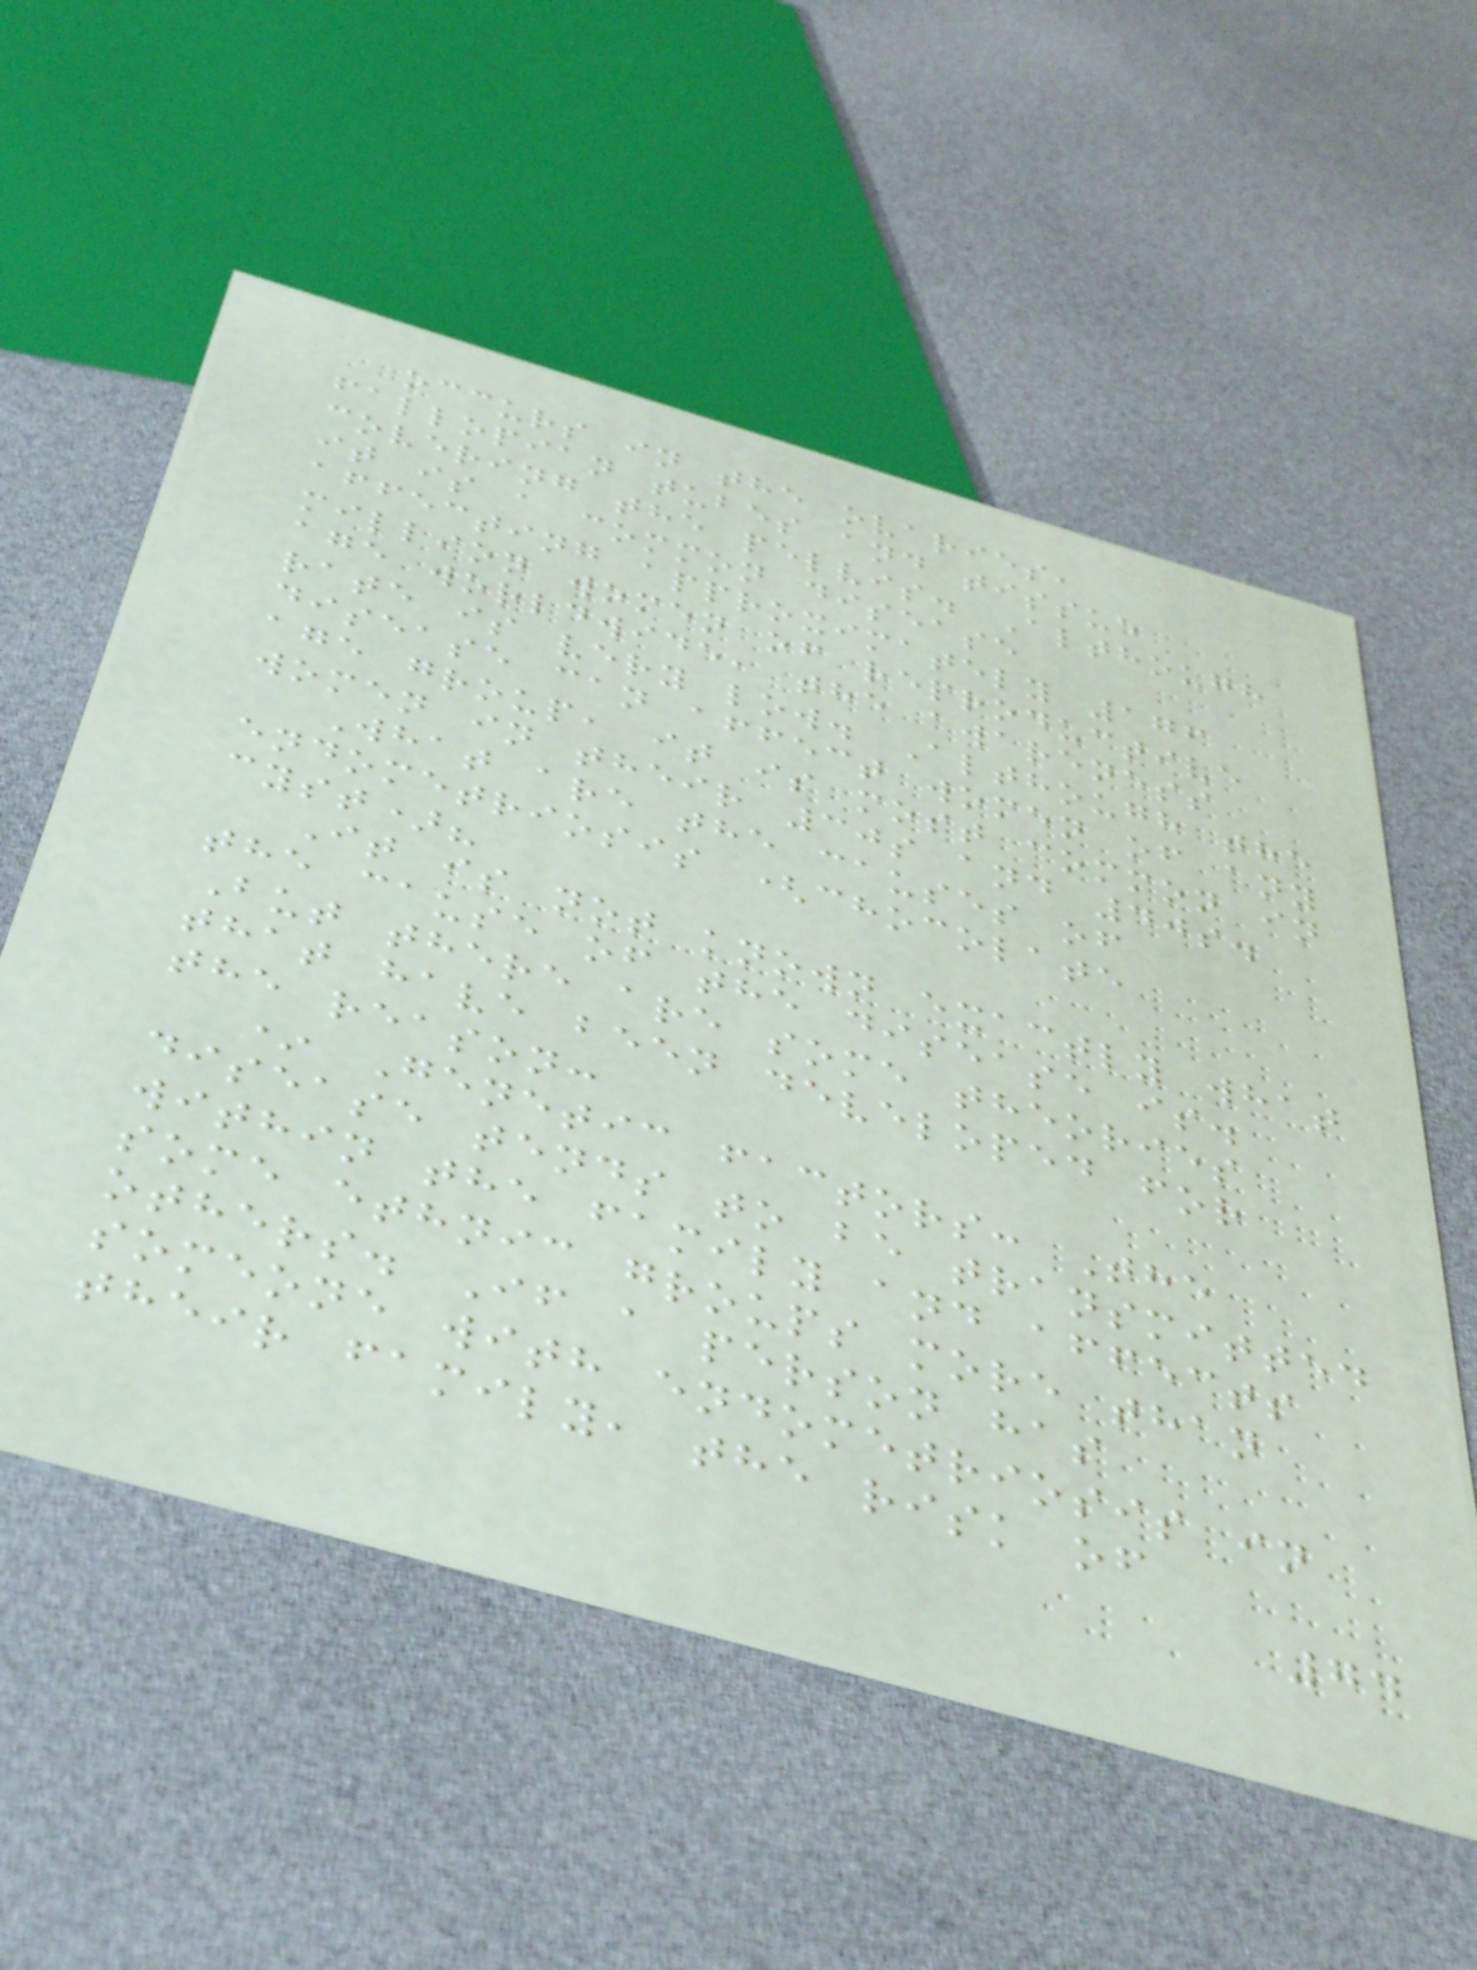occurs in the ovaries,
fallopian tubes and tissue
covering the pelvis. Although
it is a common disease
affecting approximately 176
million women of reproductive
age worldwide, the awareness
rate is very low. Although the
disease can affect women of any
age group, it is most common in
women in their 30s and 40s.
What are the causes of
endometriosis (chocolate
cyst)?
It is not known exactly what
the cause of the disease is.
But there are some theories
that have been developed for
the reason:
* Genetic factors: The
disease tends to be transmitted
within the family and affects
some ethnic groups more than
others. If a person has
someone with endometriosis in
their family, the risk of
74
